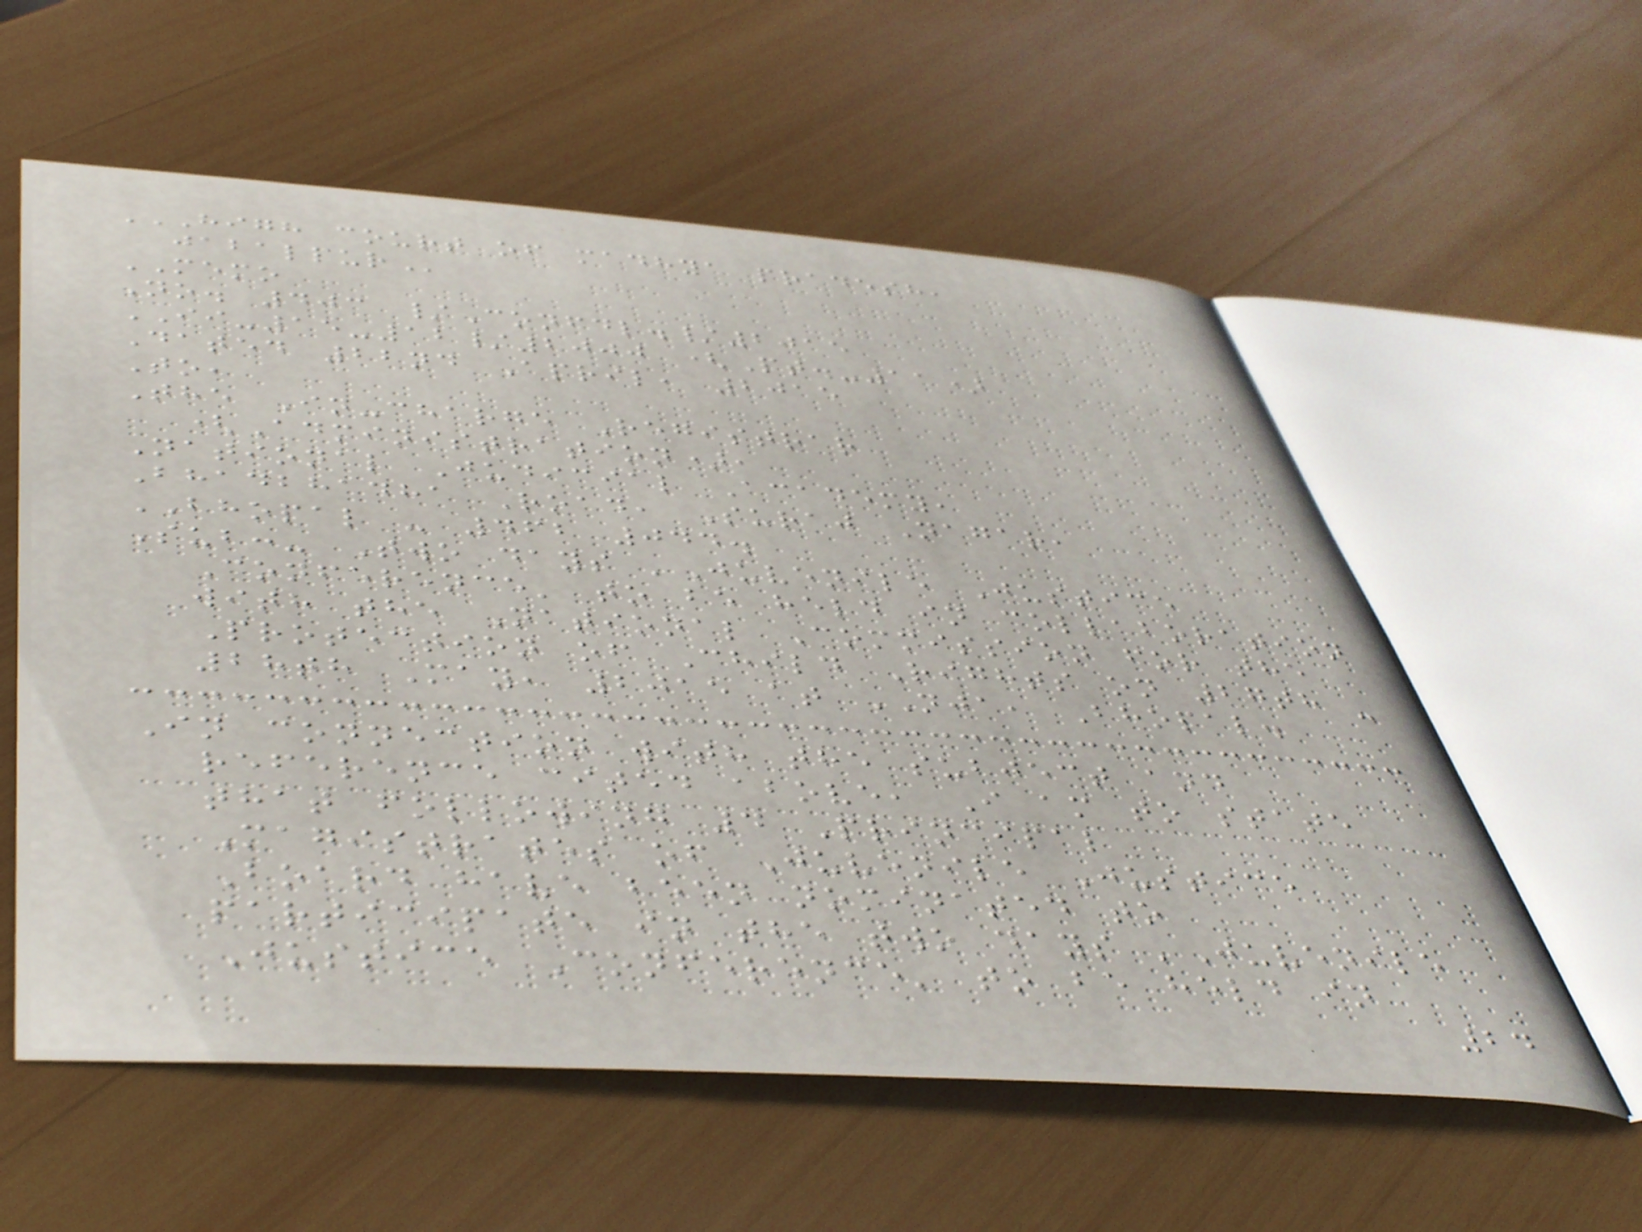HIGH COURT OF MADHYA PRADESH,
JABALPUR
MEMO
No. 403 /Confdl./2015
II-15-12/2000 (Pt.-11)
Dated 22nd April, 2015
To,
The In-charge Registrar
(Administration),
National Judicial Academy,
Bhadbhadha Road, Suraj Nagar,
BHOPAL - 462 044.
Sub:- Two days 'Juvenile Justice
Conference' to be held in collaboration
with the National Commission for the
Protection of Child Rights on 27th -
28th May, 2015 at NJA, Bhopal.
In connection with the subject and
reference cited above, I am to state
that following 4 Principal
Magistrates of Juvenile Justice
Board have been nominated to
participate in the two days 'Juvenile
Justice Conference' to be held in
24
